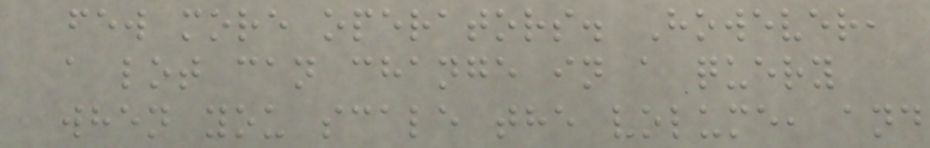few more operators. However,
a lot can change in a query
when you scale the volume, and
